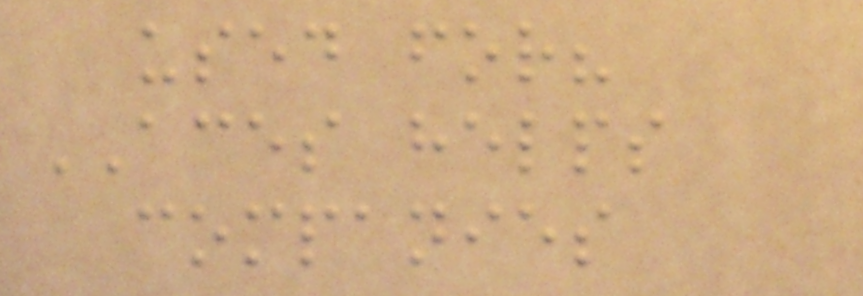used for?
ACES helps
companies
